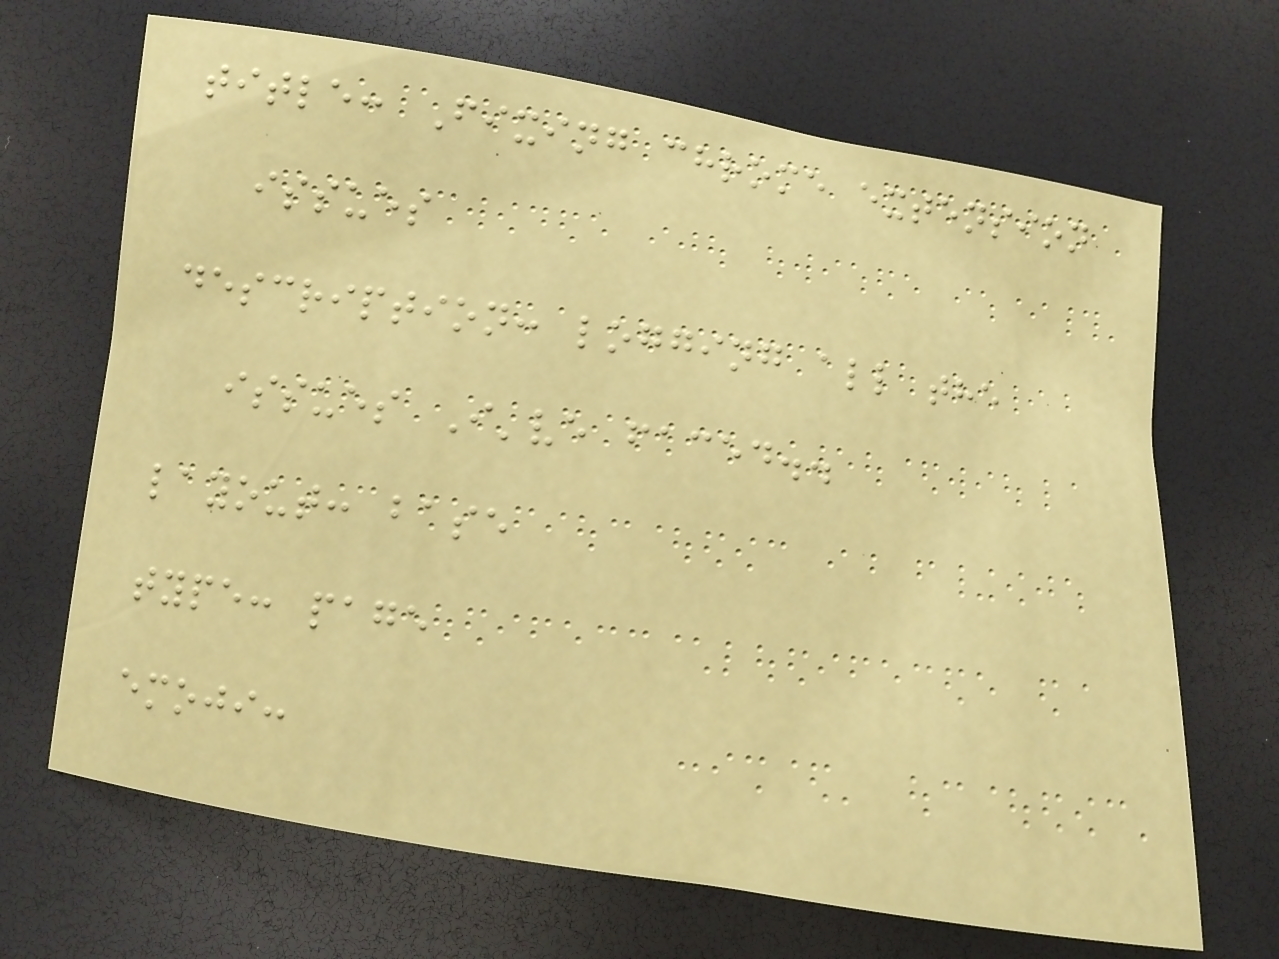title: Fixing chrome extension
issues
description: logging all the
issues I've faced..
layout: base
type: page
emoji:
